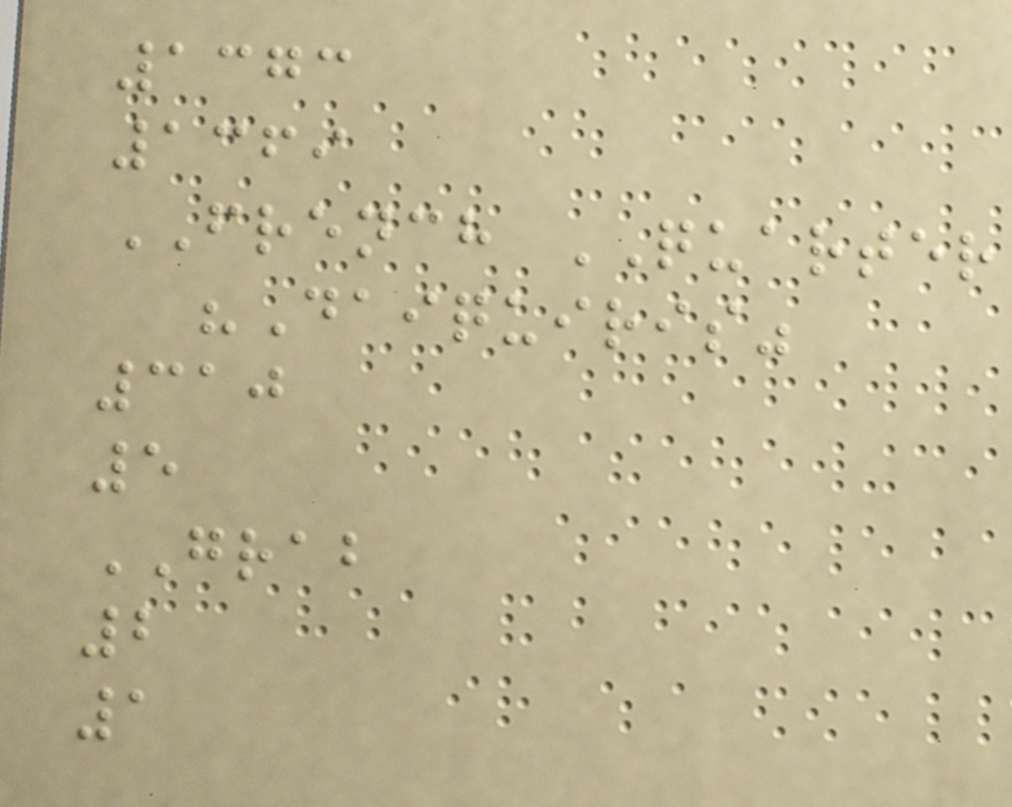1373
1369
FRENCH QUARTER
"Daiquiris"
310
5
GRAB
2
1
